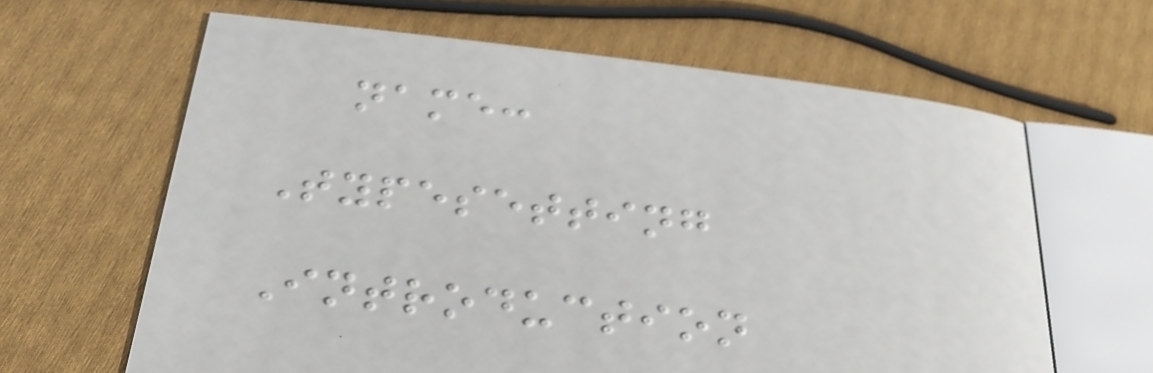name:
Typesetting
Introduction
